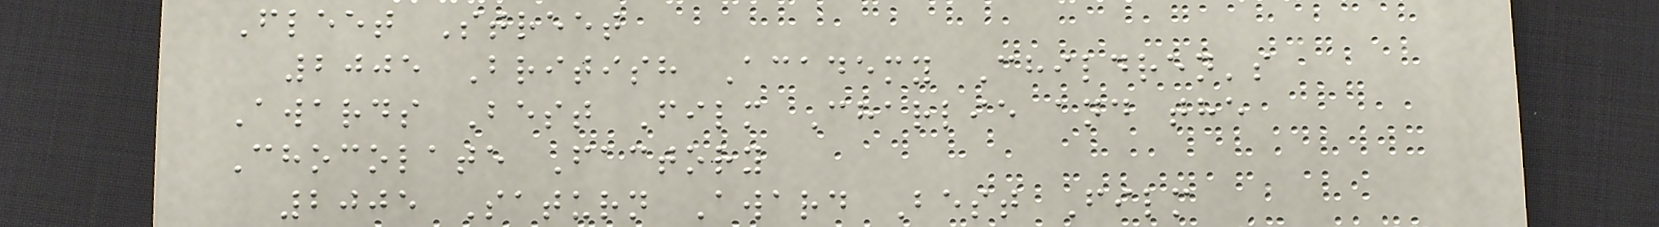Fleet Street
2005 British Academy Children's
Awards Best Film Charlie and the
Chocolate Factory
2005 Saturn Award Best Film
